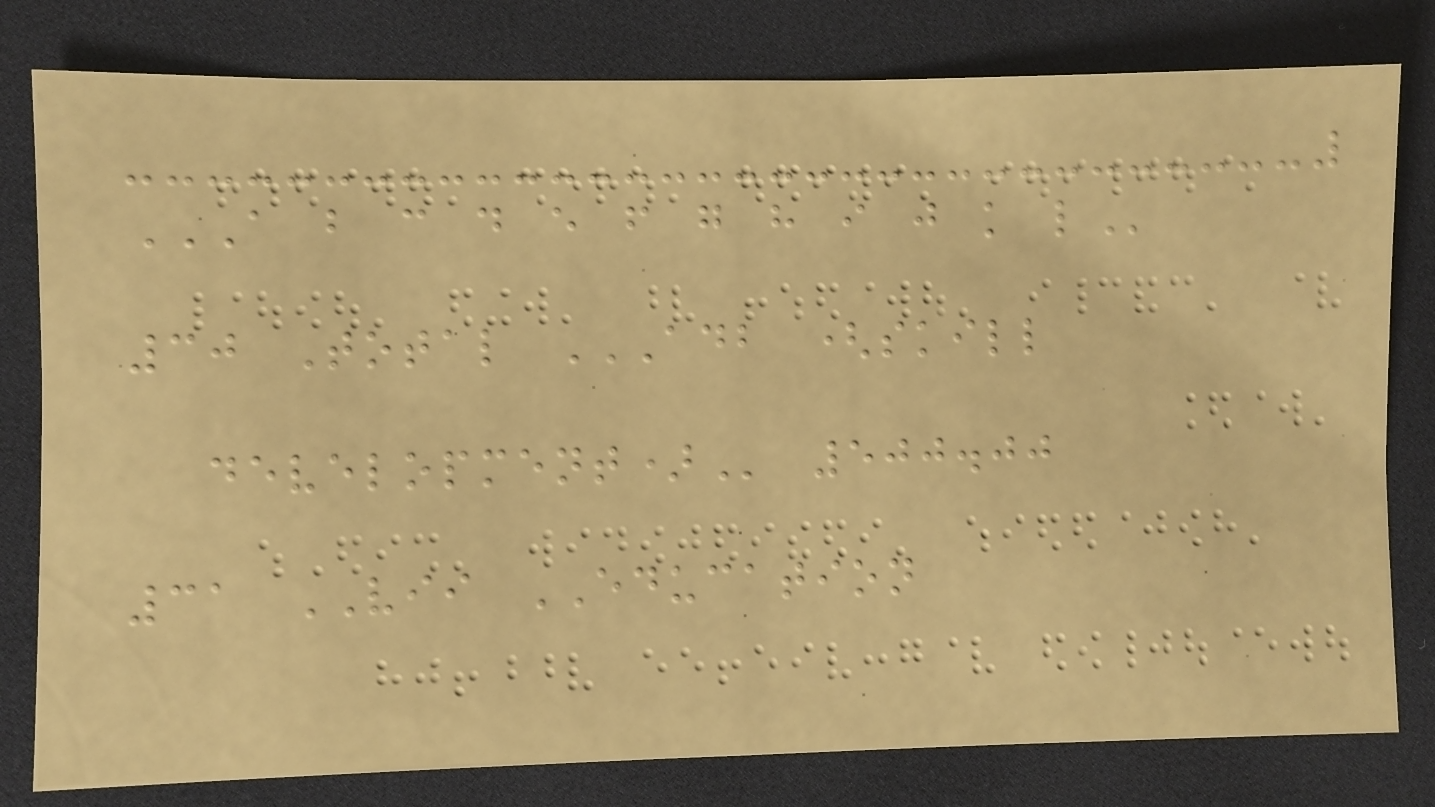A B C D E F G H I J K L
30 Total ADB (SKILL
DEVELOPMENT) 500.00
31 VII EDUCATION
